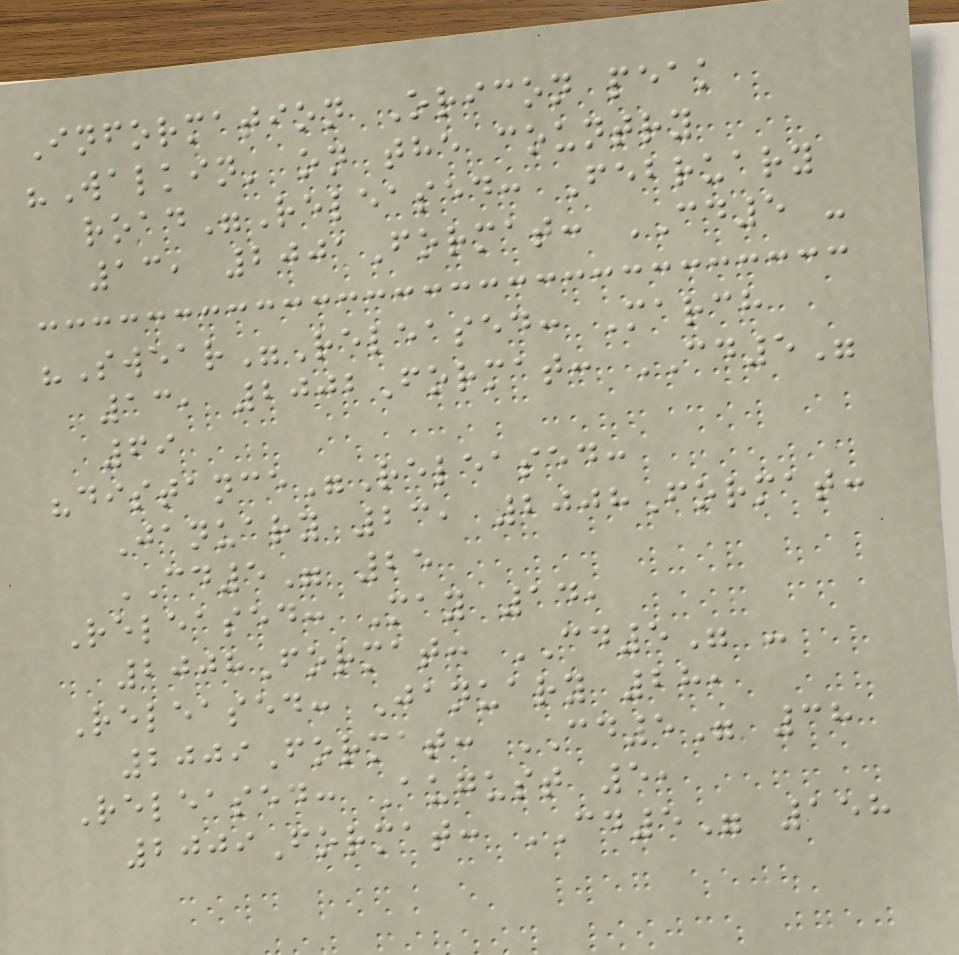Information Oricon peak
"Walkin' on the country
road"Released: February
13, 2001Format: CD5 -
"Swear"Released: March
13, 2002Format: CD5"
69
"distance"Released:
January 23, 2008Format:
CD5" 25
Released: May 14,
2008Format: CD5" -
Released: January 28,
2009Format: CD5" 38
Released: August 5,
2009Format: CD5" 158
